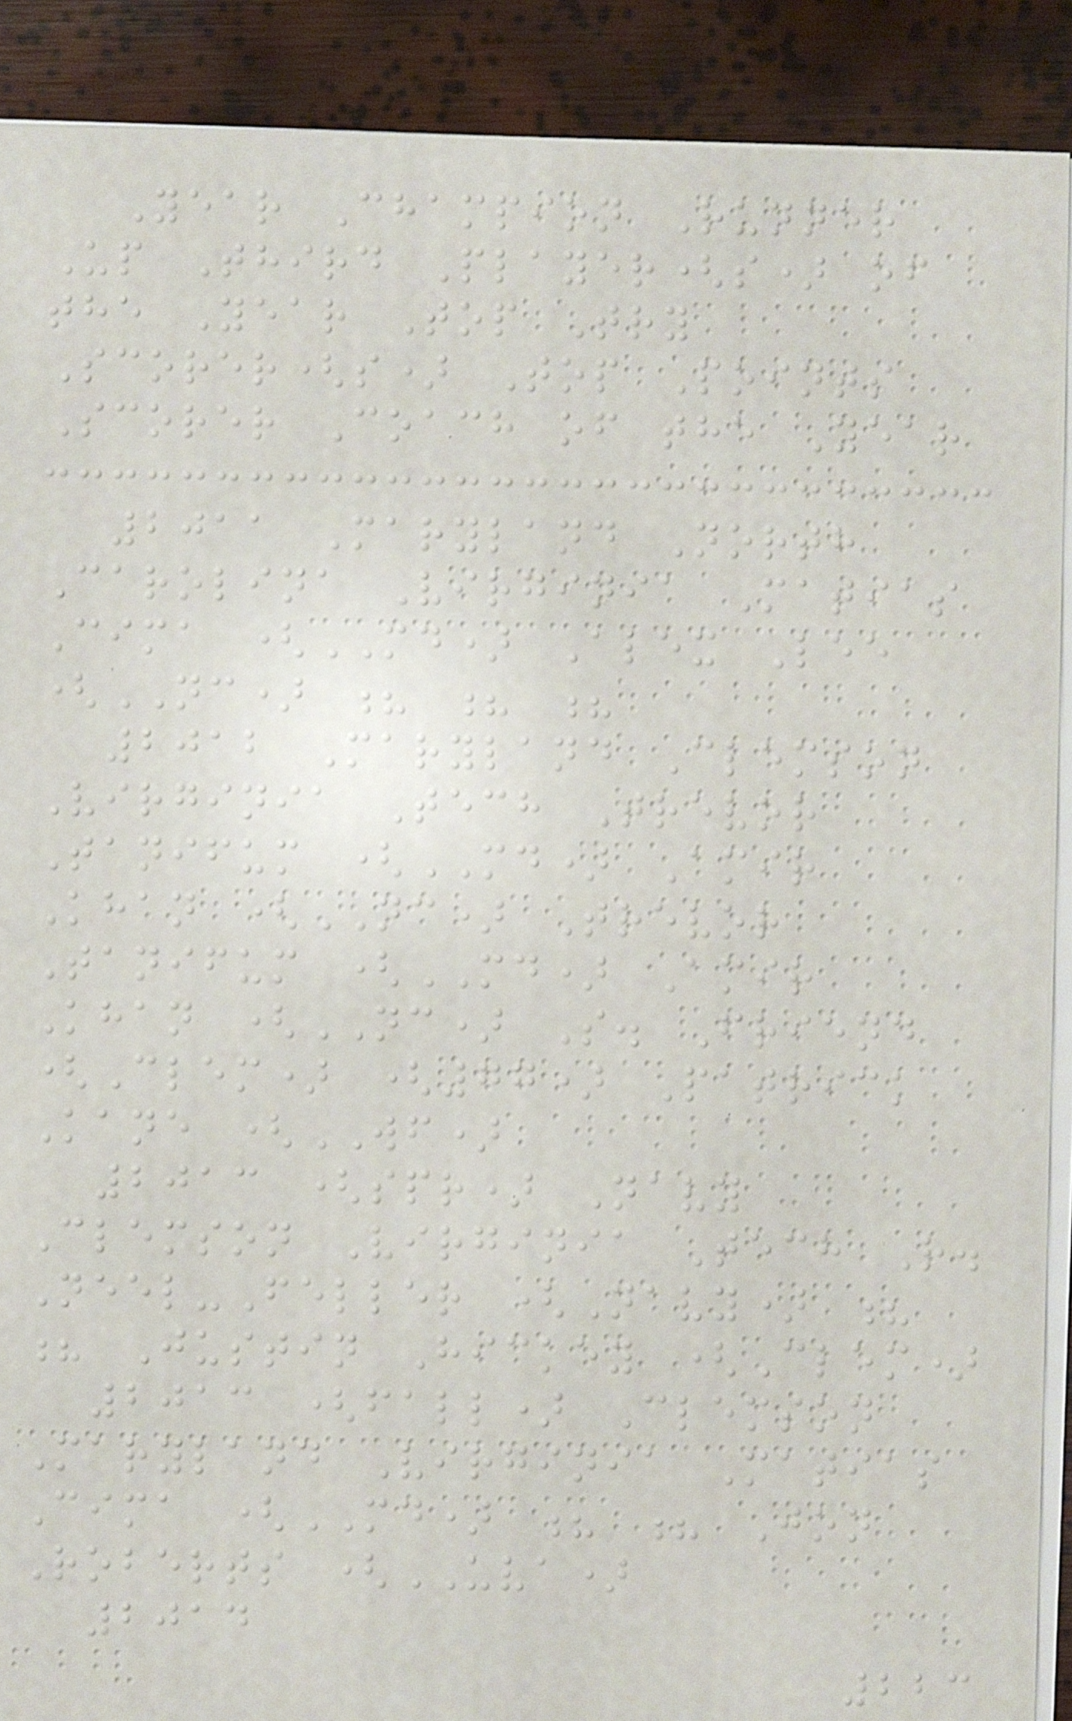Year Champion Runner
Up Third Player(s) of
the Year Top Try
Scorer(s) Top Points
Scorer Coach of the Year
2011 Maryland North
Carolina Virginia Matias
Cima (MD) Alex Lee
(NC) ? ? ?
2012 Maryland Clemson
Virginia Tech Trevor
Tanifum (MD) Amir
Khan (NC) Trevor
Tanifum (MD) Amir
Khan (NC) S. Friend
(Clem) (77) Patrick
Kane (WF)
2013 (spr) Navy
Clemson Virginia Tech R.
Neel-Feller (Navy) ?
? Justin Hickey (Clem)
2013 (fall) Clemson
Maryland Virginia Matias
Cima (MD) ? ? Jon
Roberts (UVA)
2014
223
